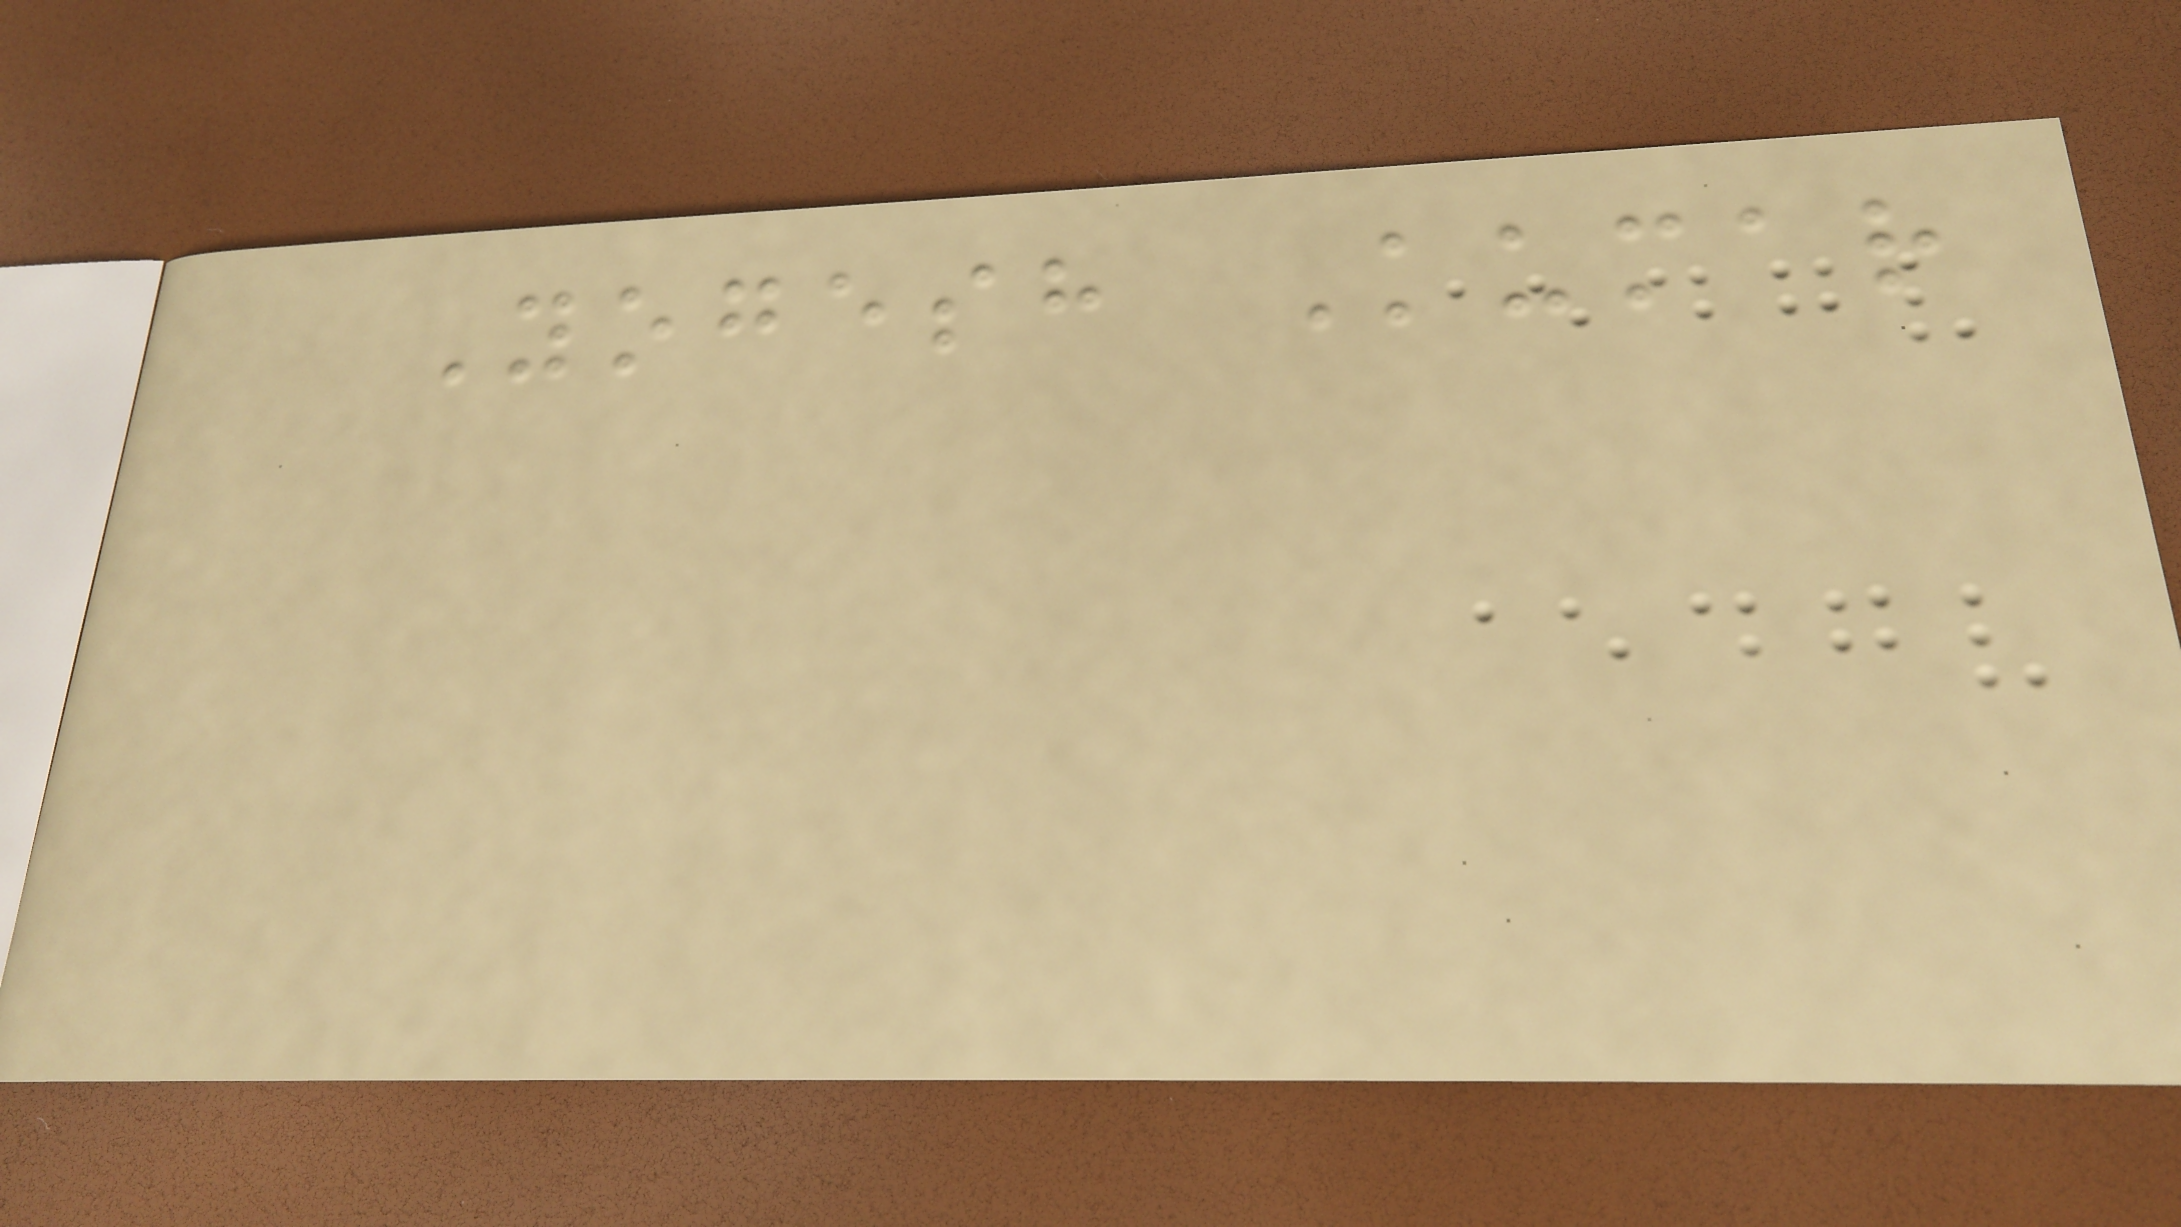Yogesh Kumar
